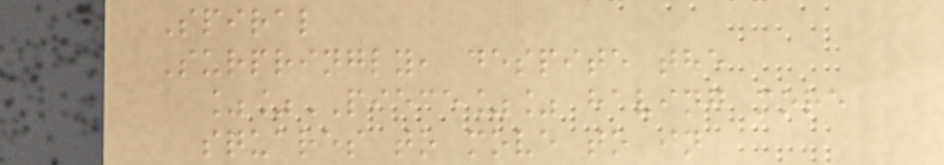Spiral
Surpringly, despite the
%%PIECE%% having more
squares to move to in
